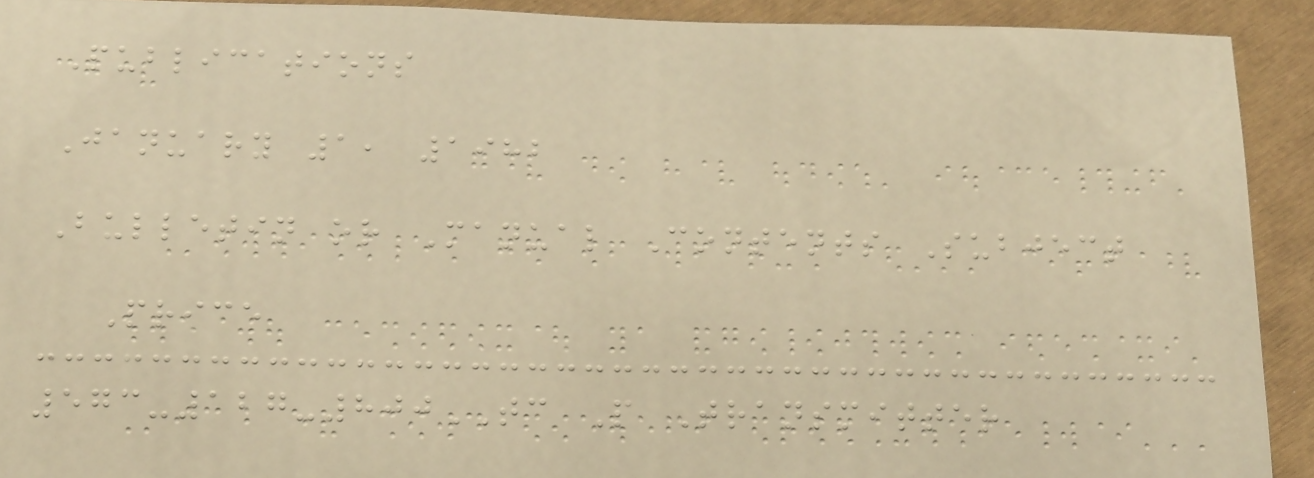Publications
January 1, 1982
Bulletin or Manual Contents Subject
Price
573-127-800TC P Transmitter
